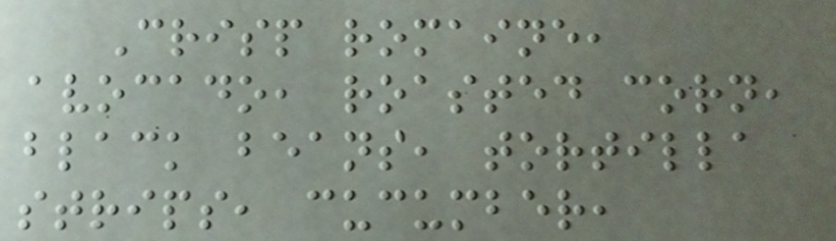Crisp romaine,
avocado, roasted corn,
black beans, tortilla
strips, cucumber,
